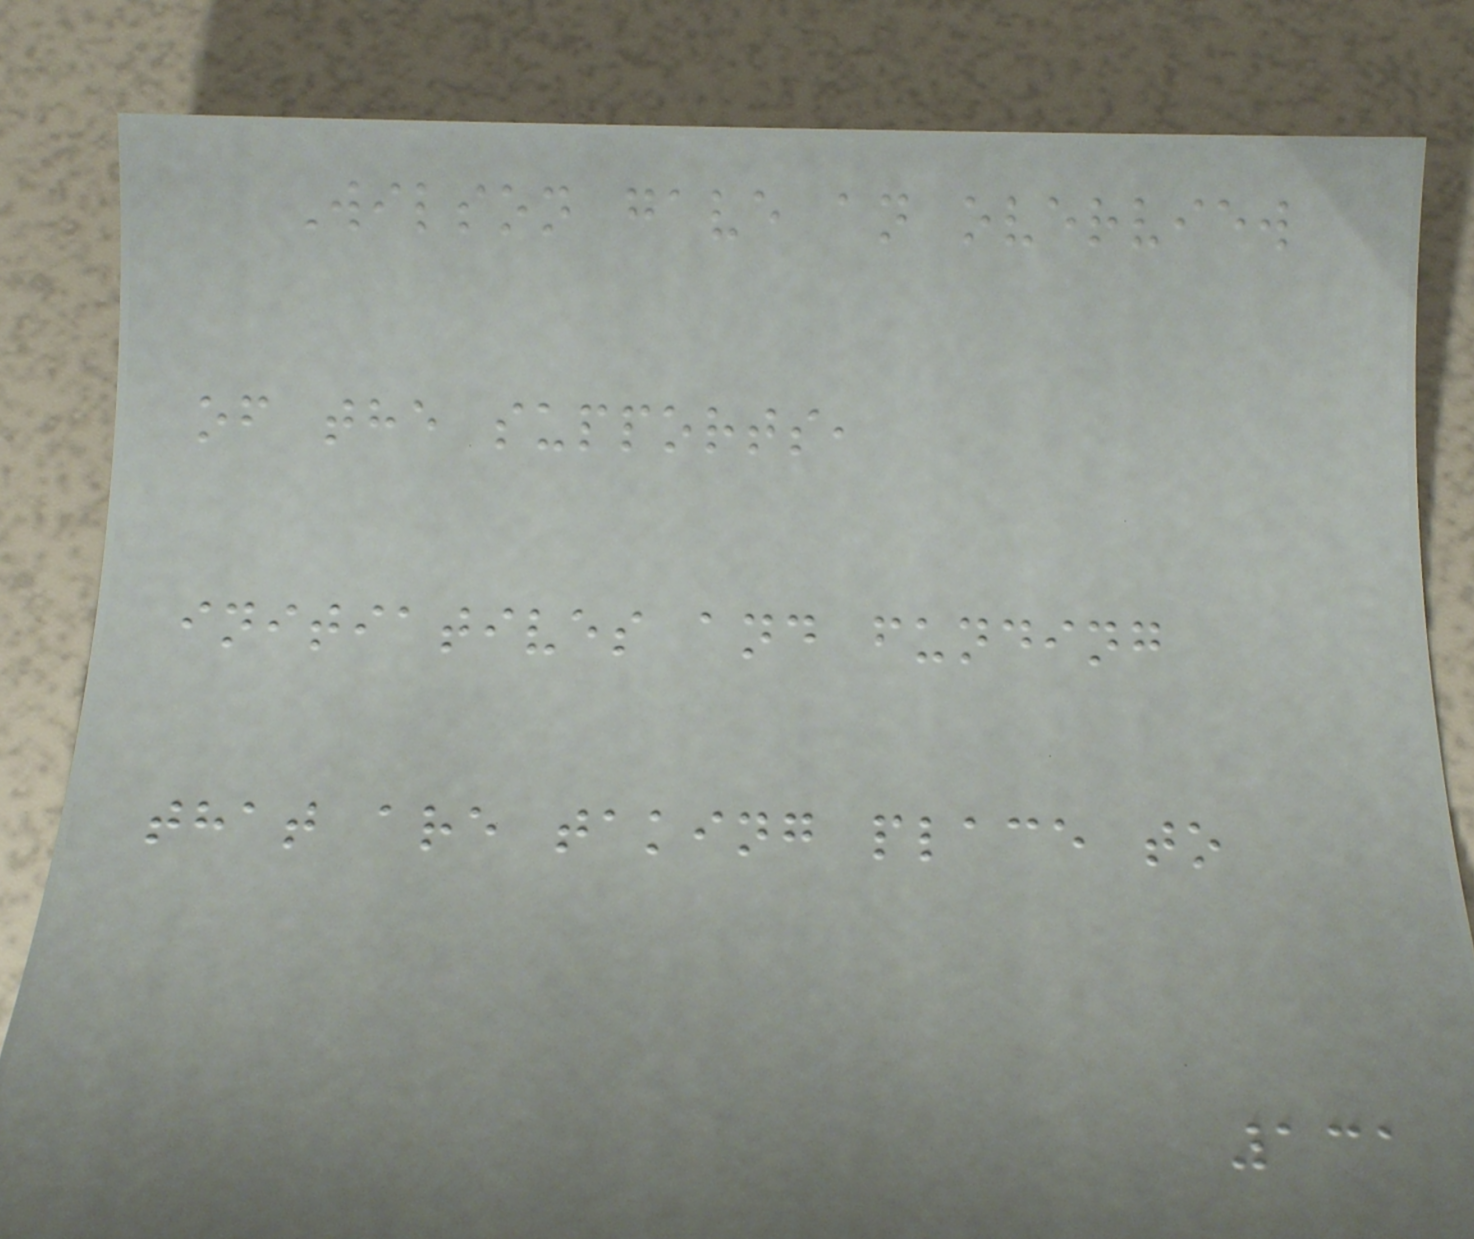Wilson gave an overview
of the supports,
initiatives and funding
that are taking place to
131
